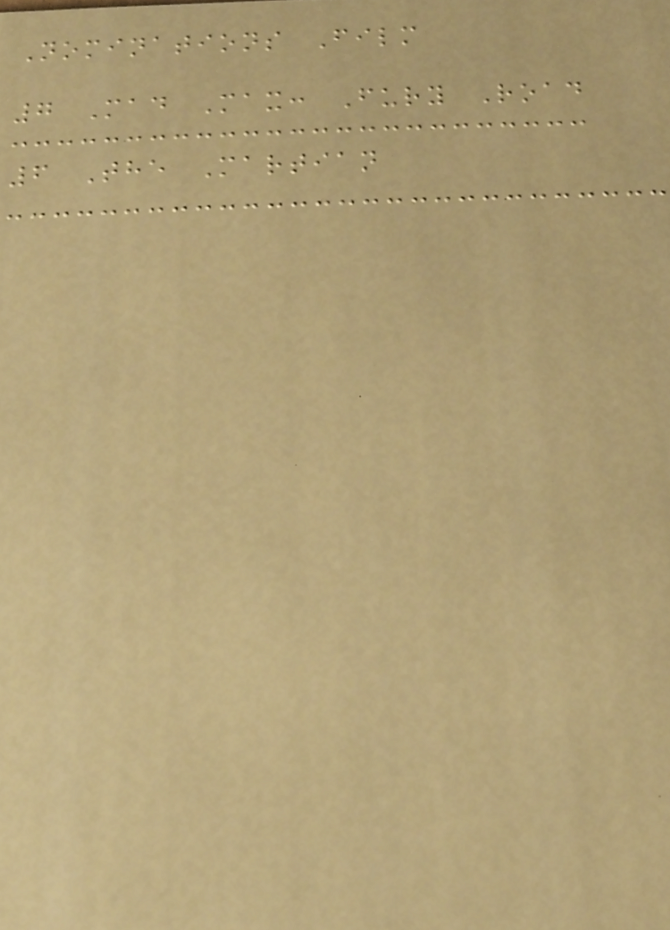Nominations Film
7 Mad Max: Fury Road
6 The Martian
